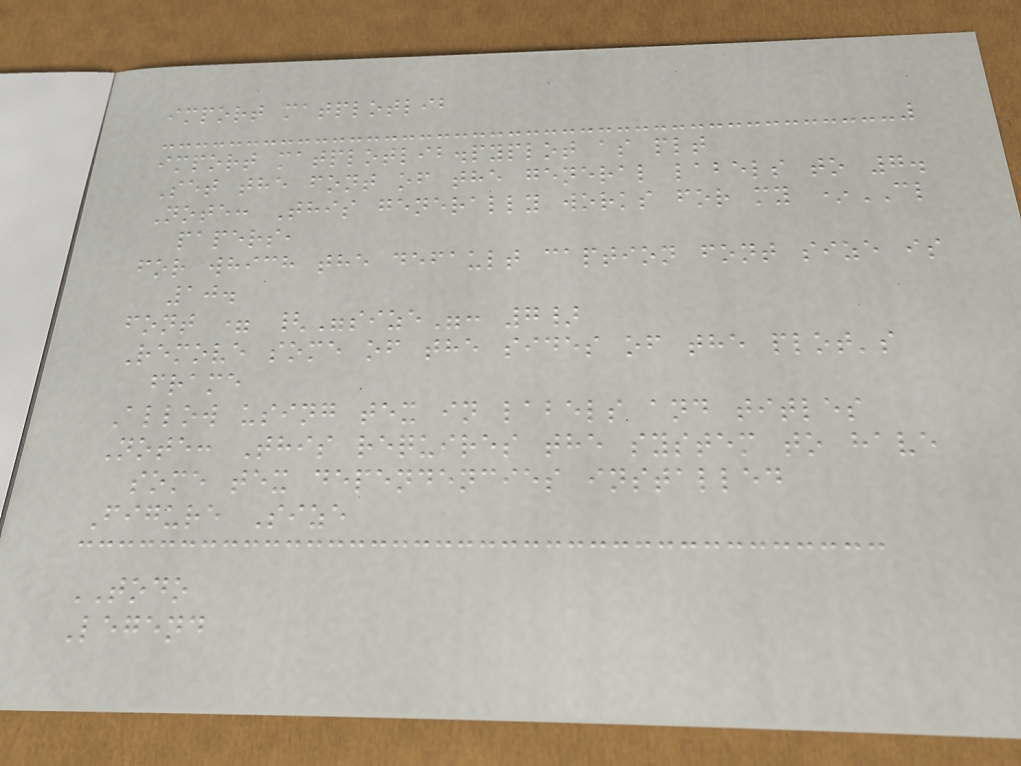import matplotlib
import matplotlib.pyplot as plt
Set the font of the general labels to 7.
Note: This generally works for my *CL
papers,
for which the default caption font size is
10.
font = {"size": 7}
Remove some of the sides of the plot's
frame
Allow using tex in labels and titles
Note: This requires the system to have
some tex dependencies installed
Figure Size
TODO
Legend
